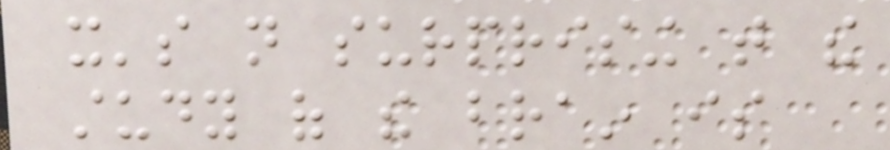it's not surprising that the
study of the brain is
